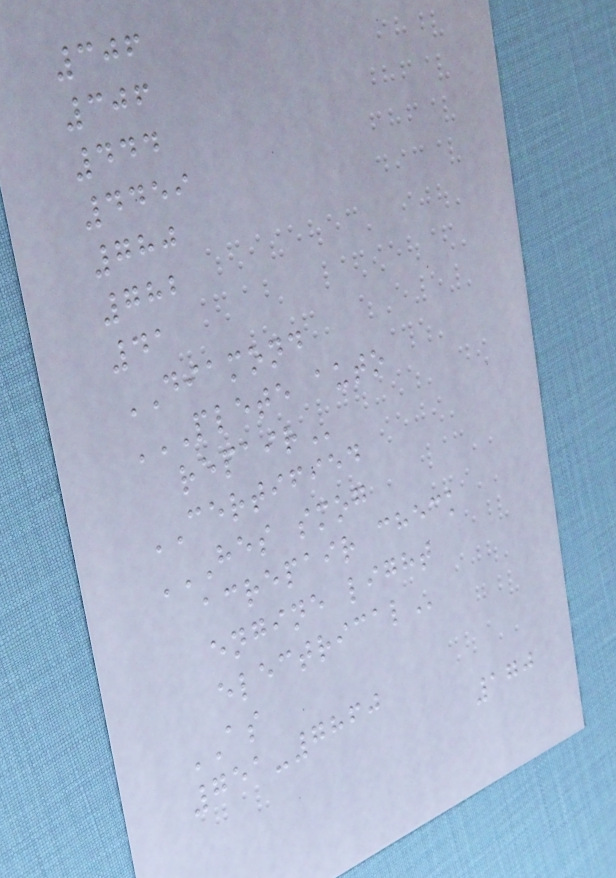306
306
444
4459
780
782
41
DIAMOND
PLETE AUTO
REPAIR
CERTIFIED
HES SMOG
ACREPAIR CHECK
ENGINE LIGHT
ELECTRICAL
AS
751-7860
170
